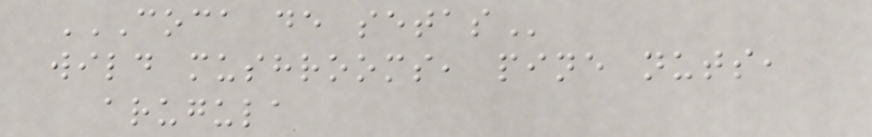COCA DE SETAS
wild mushrooms, pine nuts,
arugula
